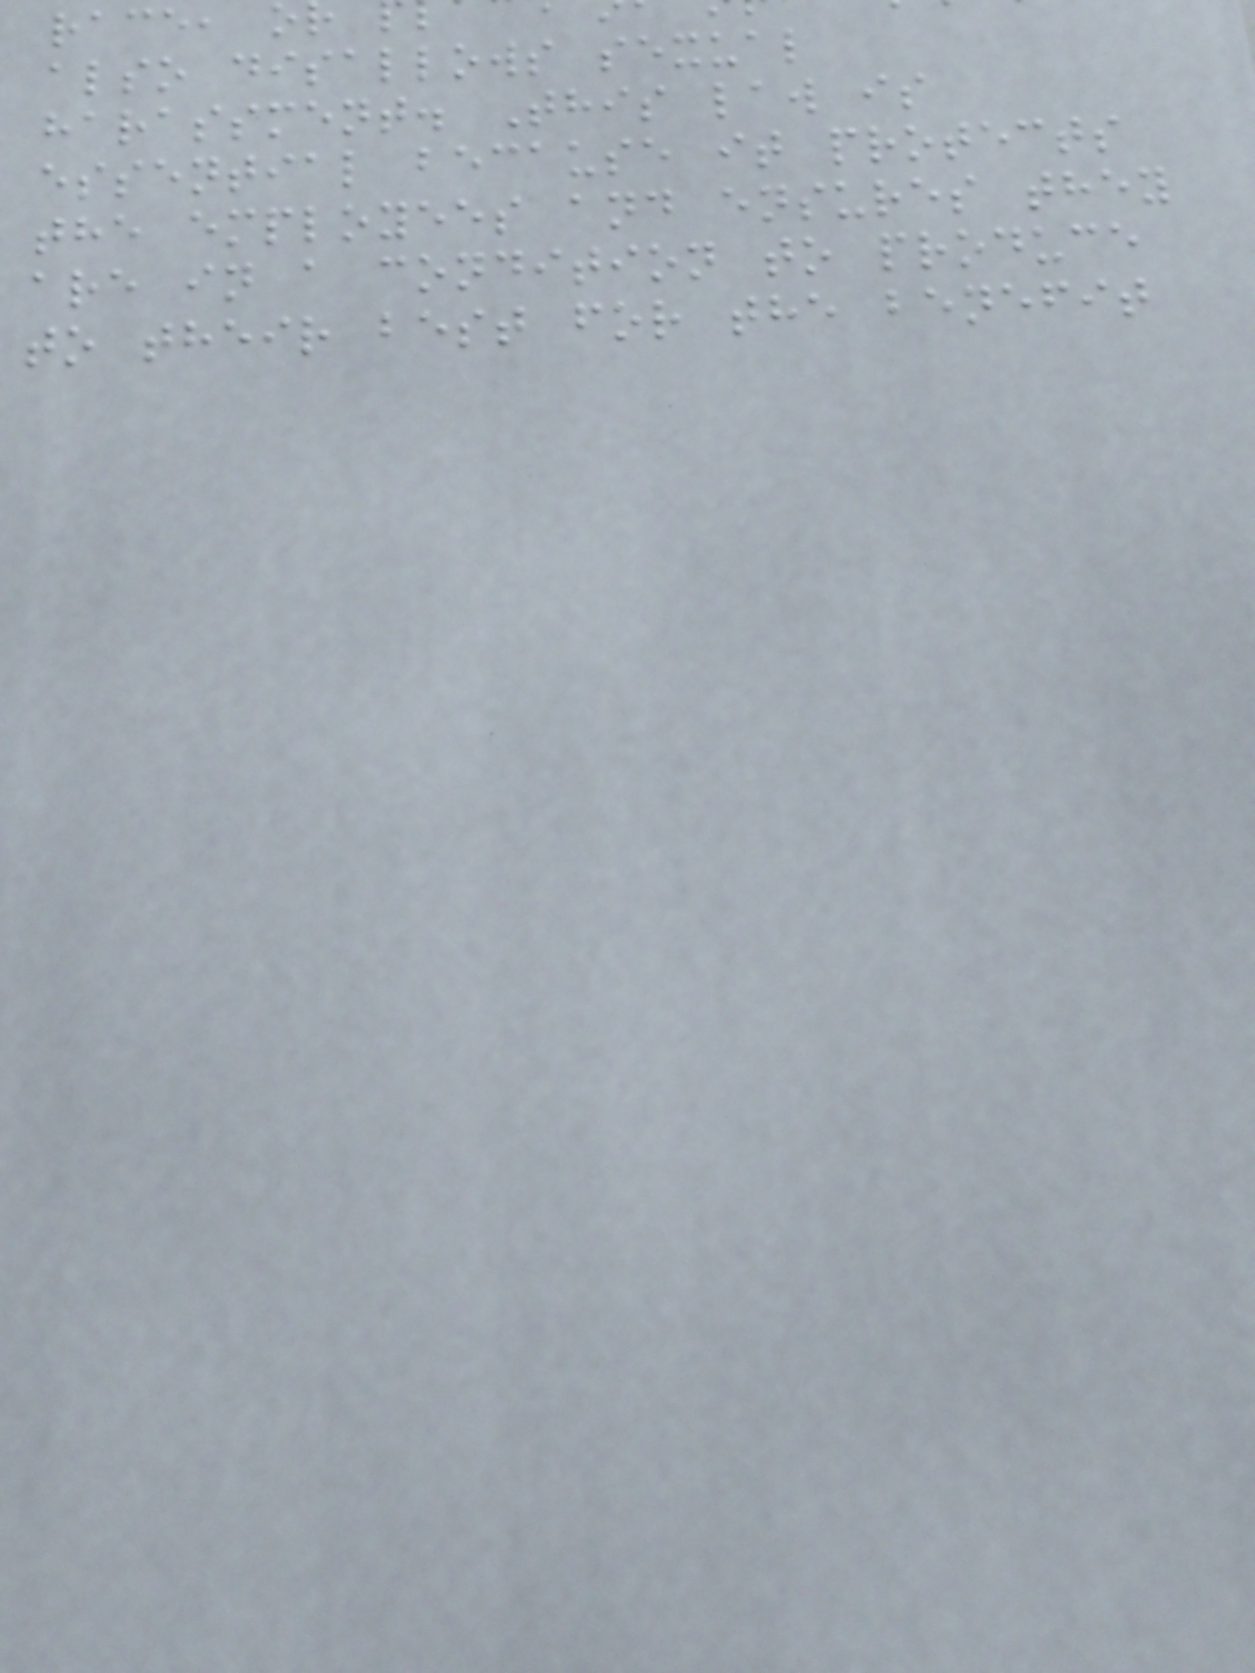also disallows sexual
harassment. This law is
essential because it protects
the employees and ensures they
are in a condition to produce
to their best for the benefit
